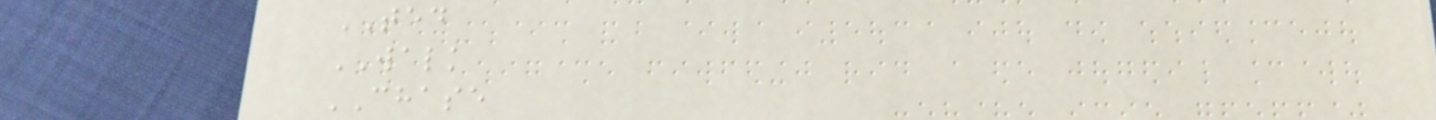TED
WALK
CHASE
